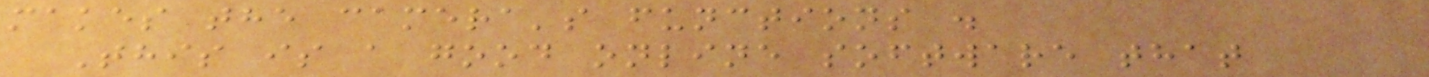makes the camera's functions .
This is a good online software that
